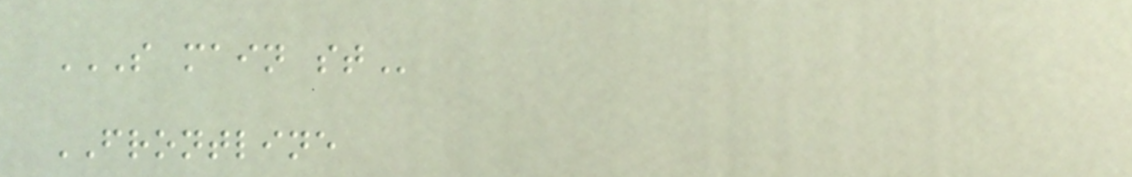S MAIN ST
FRONTLINE
